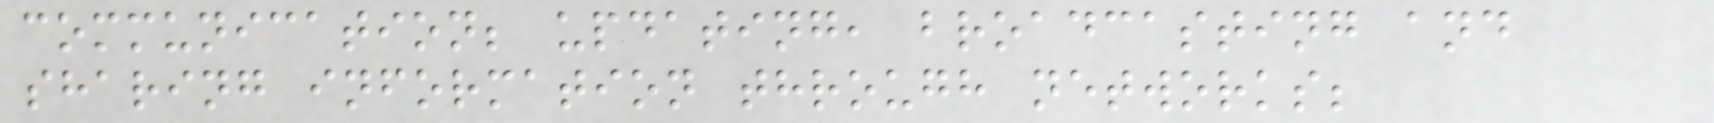communication; updating, broadcasting and
sharing information through networks;
